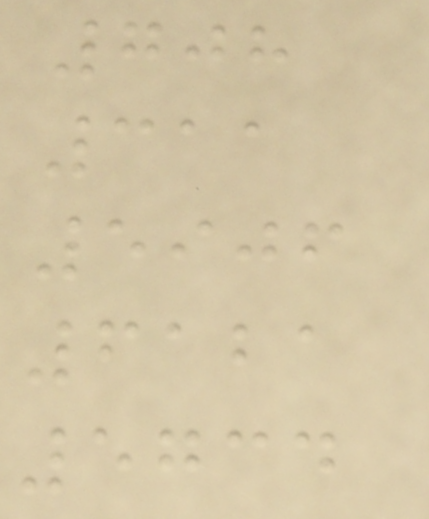708
311
5906
6121
5734
